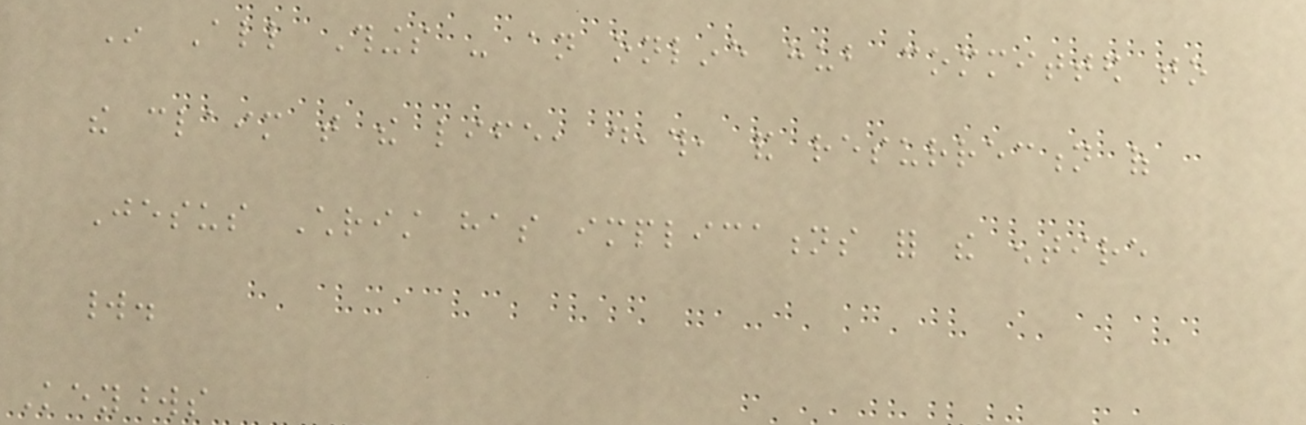In All Things - an online hub committed to
the claim that the life, death, and resurrection of
Jesus Christ has implications for the entire
world.
Keywords
